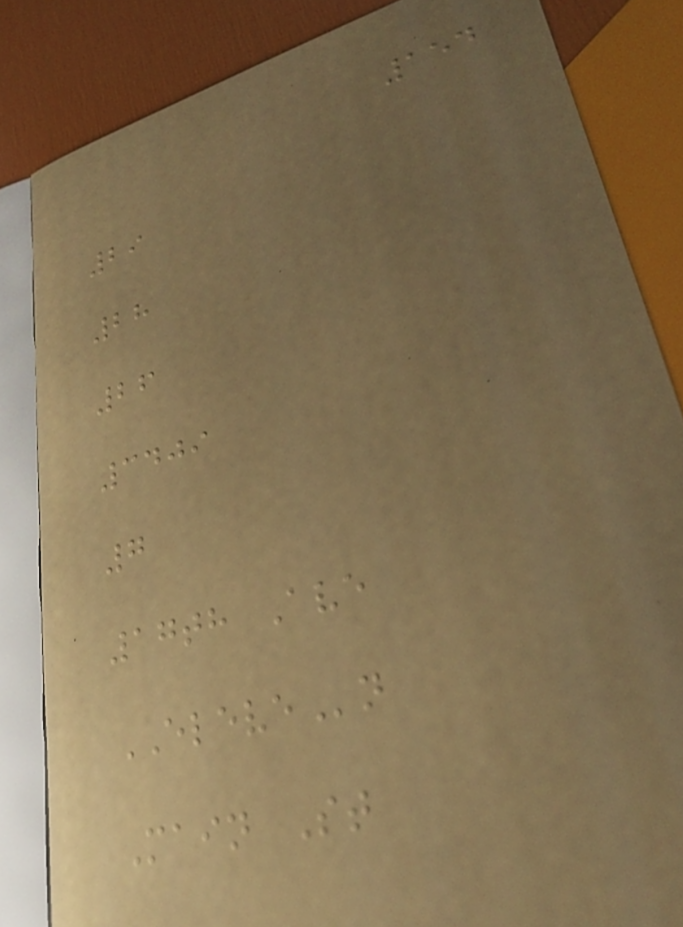154
29
28
26
3409
7
17th Ave
ELEVEn
Main St
